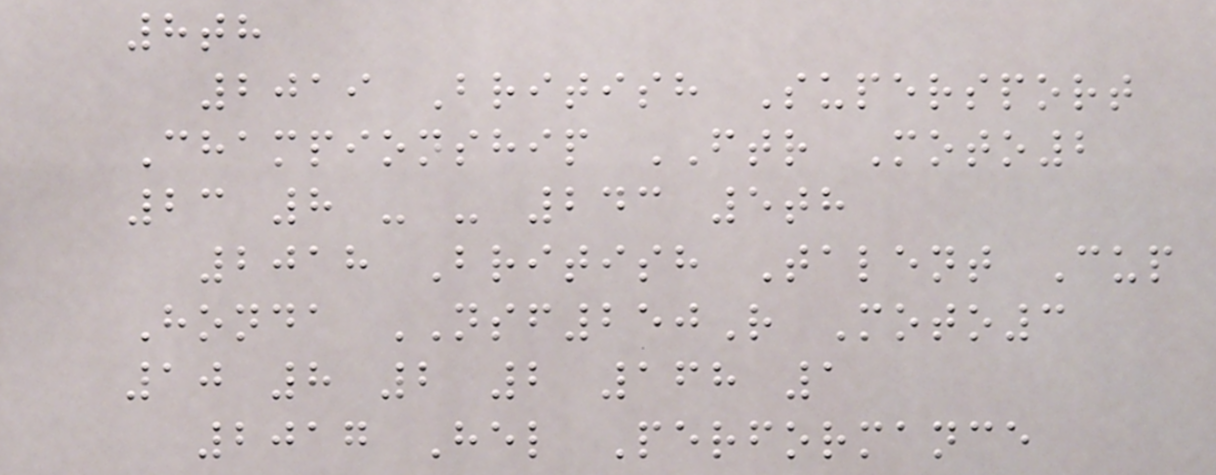8th
2019 British Supersport
Championship FTR Moto2
23 8 - - 243 5th
2018 British Talent Cup
Honda NSF250R Moto3
10 8 2 2 168 1
2017 Hel Performance
